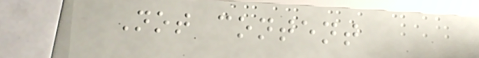Not content
